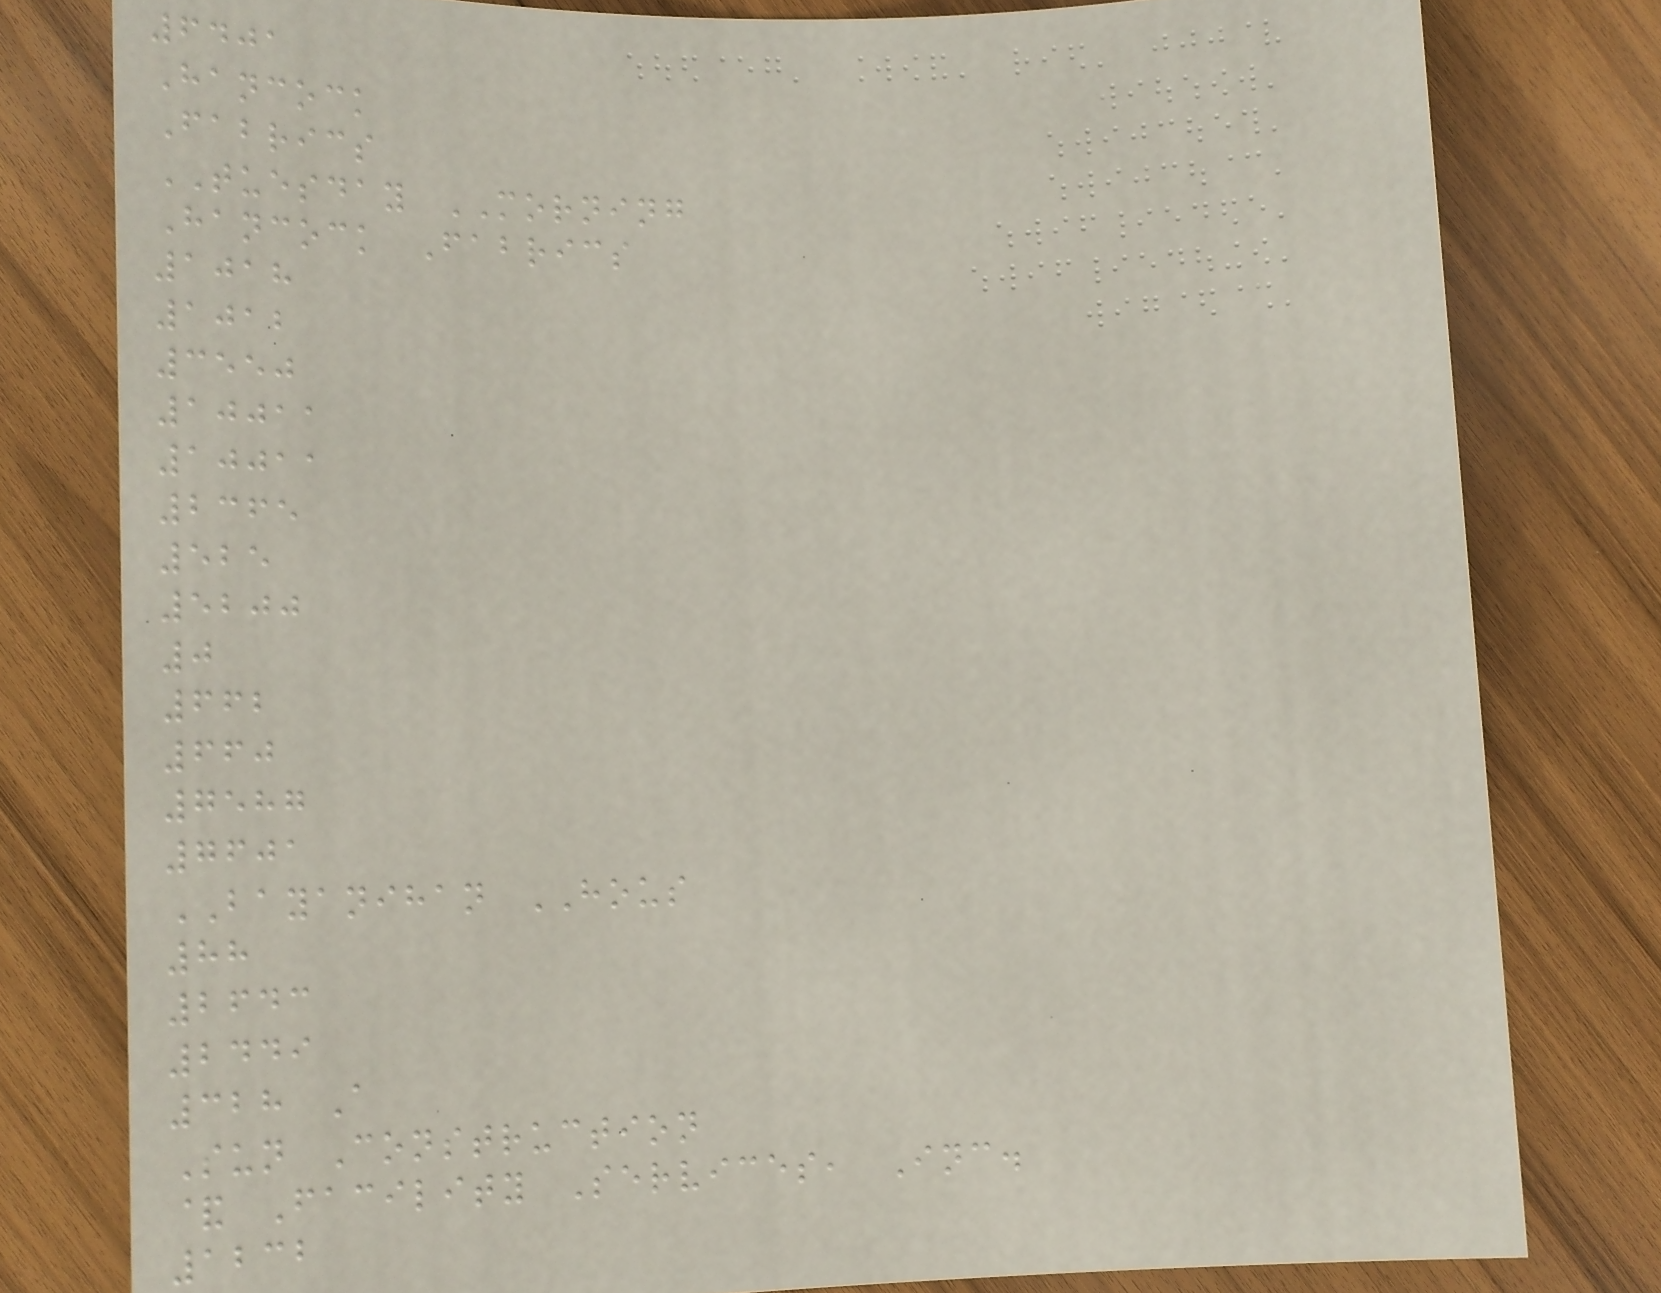6401
Hancock
Fabrics
TUESDAY MORNING
Hancock Fabrics
1018
1012
3550
10011
10011
2365
525
5200
0
662
660
7587
7601
BAYANIHAN HOUS
88
2643
2449
328 A
Sun Construction
& Facility Services, Inc.
1232
